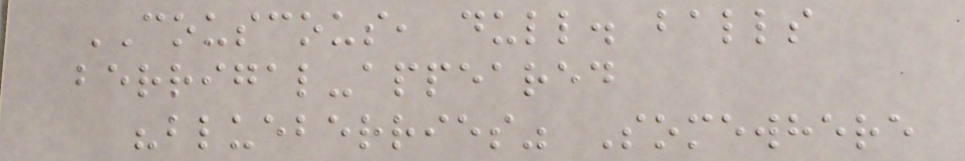COUSCOUS, dull. balls
berrigal-appeared
"blueberries" Somewhere
